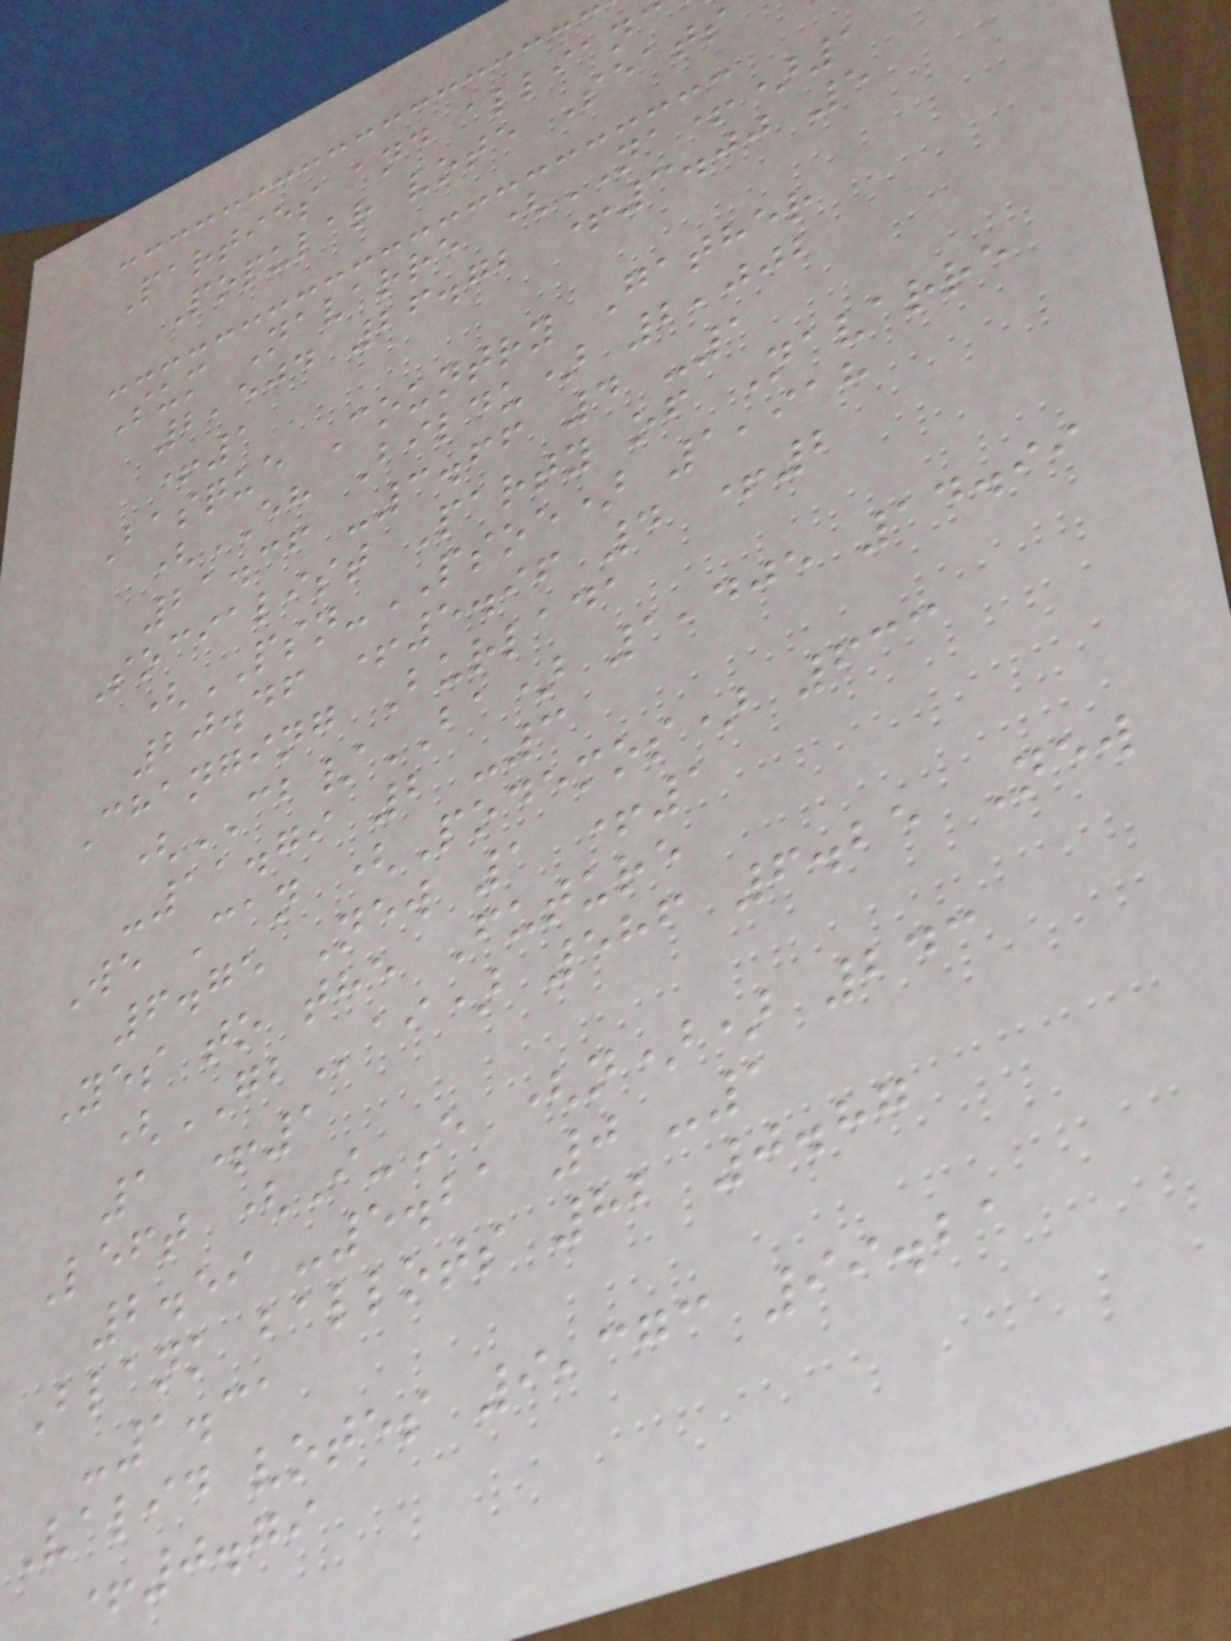Parties and allian
Popular vote Seats
Sum Navarre (NA+)1
2,504 26.72 +3.00 5
+1
Basque Country Gather
(EH Bildu) 2,002
21.36 -3.66 4 -1
Socialist Party of Navarre
(PSN-PSOE) 1,918
20.46 +5.96 4 +2
Changing Burlada
(CB/BA) 1,405 14.99
-11.79 2 -3
We Can (Podemos) 633
6.75 New 1 +1
Yes to the Future
(GBai) 586 6.25 New
1 +1
Left (I-E (n)) 243
2.59 -5.21 0 -1
Blank ballots 82 0.87
-1.31
Valid votes 9,373 99.21
+0.79
